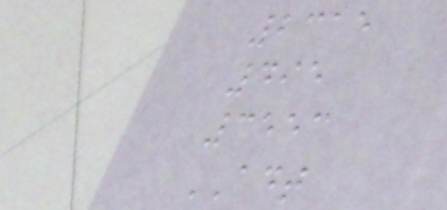2315
495
3553
ADT
